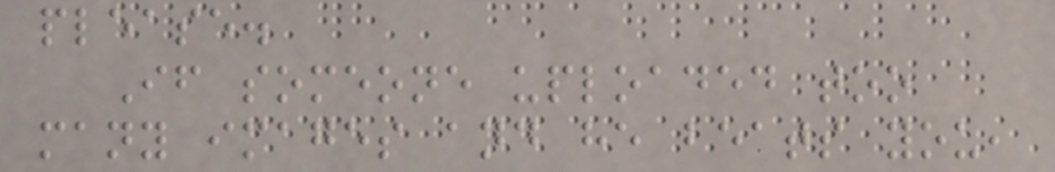please.
If someone uploaded too
many images and he beats you,
